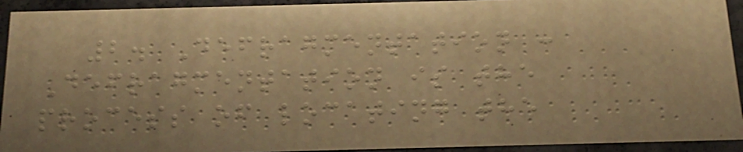2. Defragmentation :
Defragmentation is the
process of locating the
